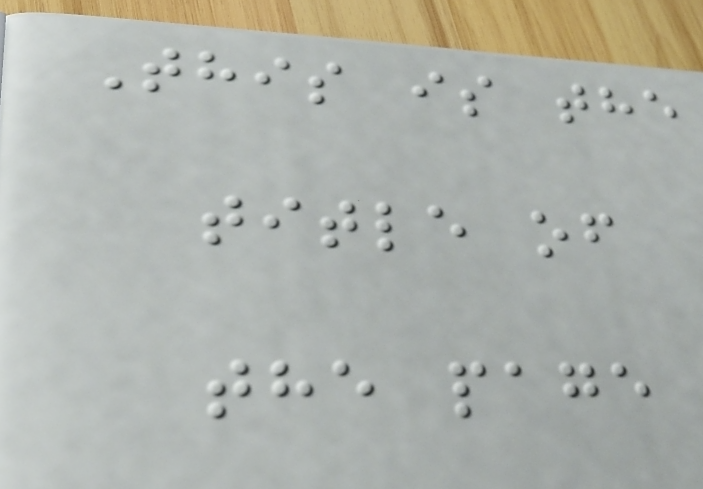This is the
title of
the page
